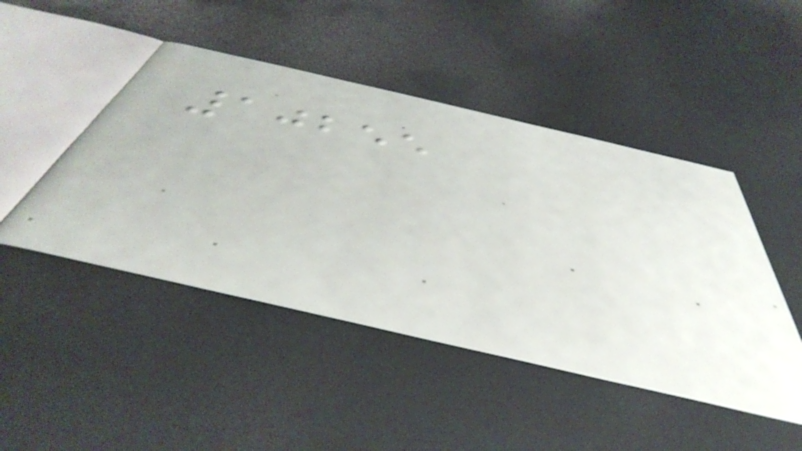10255
